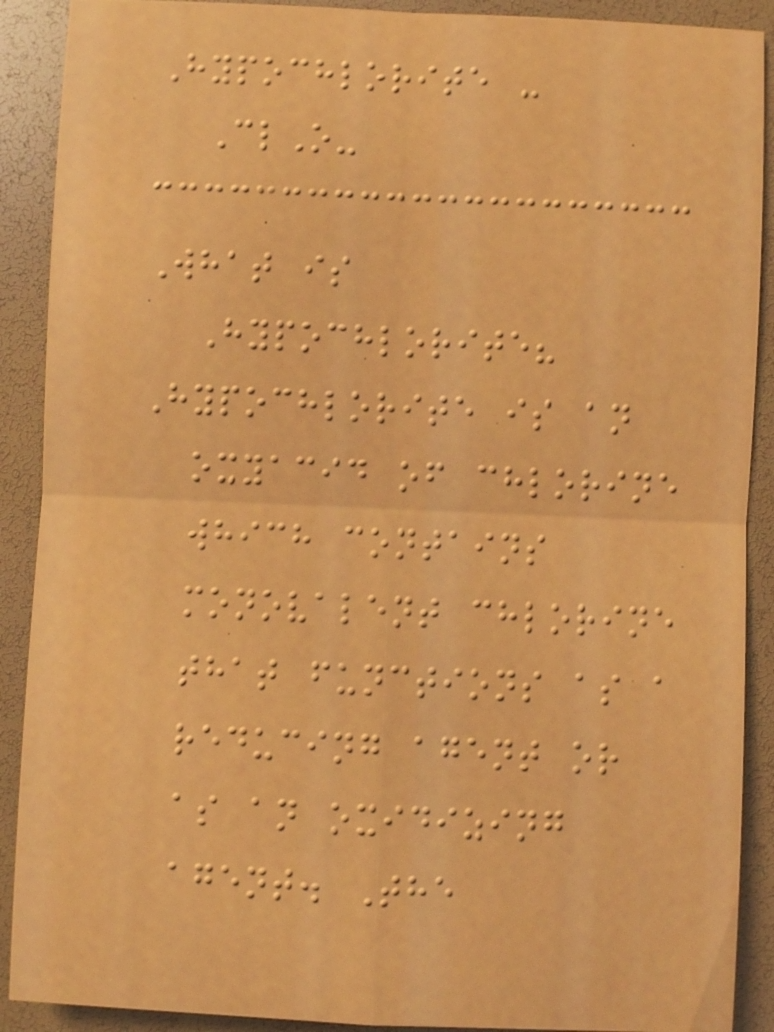Hypochlorite -
ClO-
What is
Hypochlorite?
Hypochlorite is an
oxyacid of chlorine
which contains
monovalent chlorine
that functions as a
reducing agent or
as an oxidizing
agent. The
